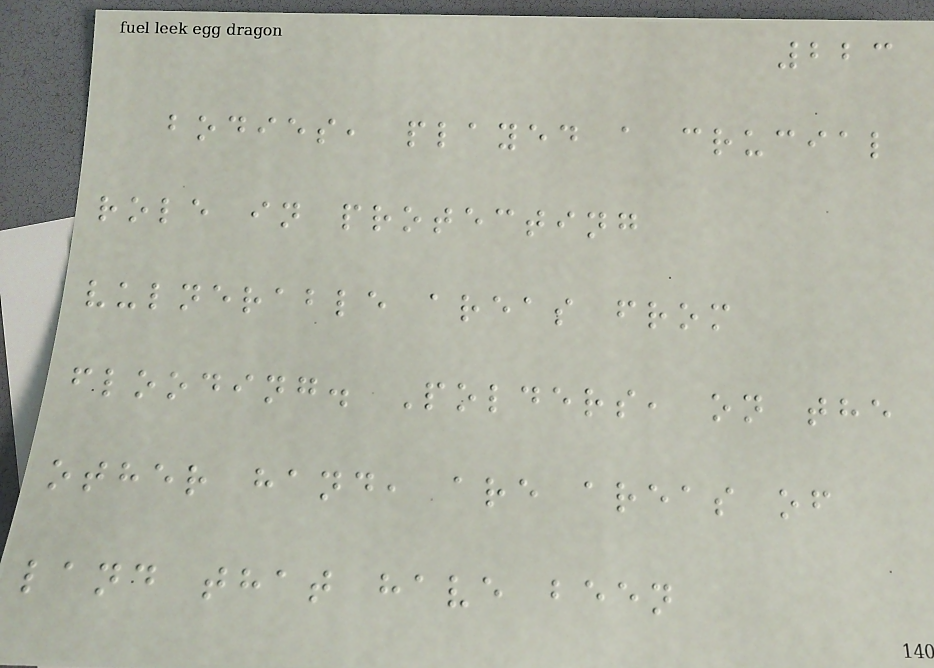223
bodies, played a crucial
role in protecting
vulnerable areas from
flooding. Polders, on the
other hand, are areas of
land that have been
